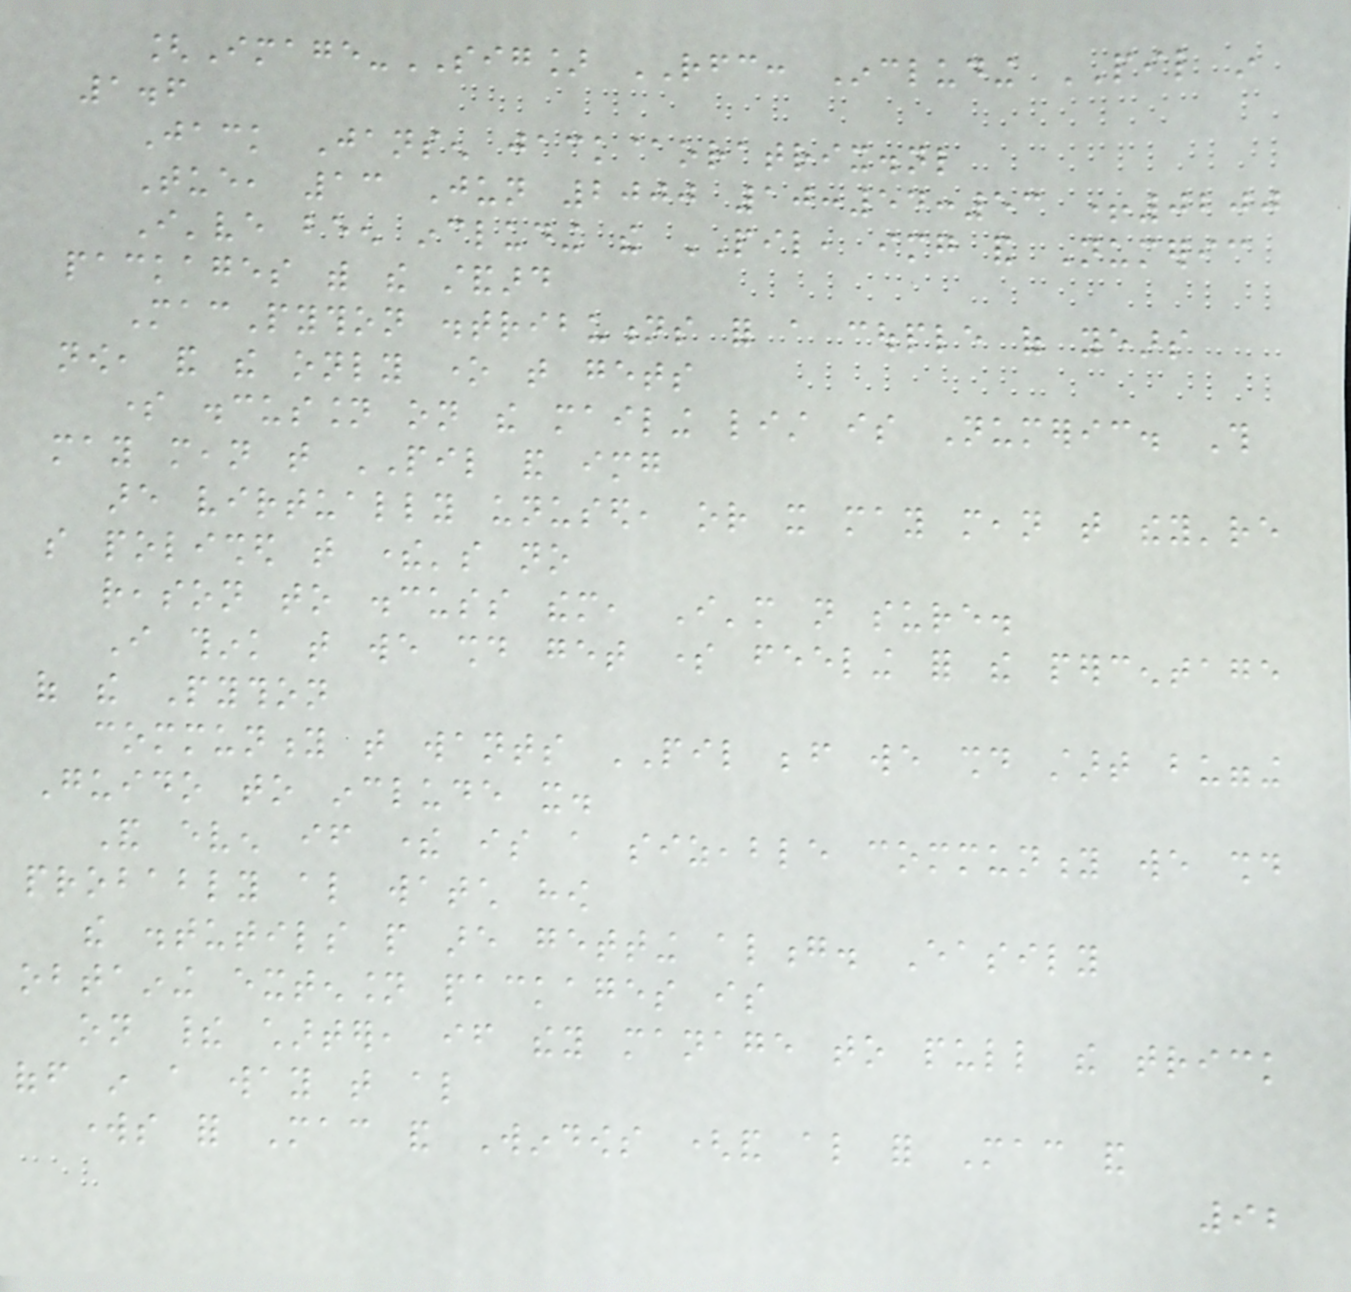[Image-SIG] RFC: Including PIL in
1.6
Jack Jansen jack@oratrix.nl
Tue, 13 Jun 2000 10:54:53 +0200
I've been including the PIL, img and Numeric
packages with the standard
MacPython distributions for a couple of years
now, and the only one that gets
some discussion on the mailing list is Numeric. This
may mean that PIL and img
are virtually unused, or it may mean that they're
so polished that there's no
reason to discuss them, I'm not sure.
I think that we should get some feeling for the percentage
of the Python
community that wants PIL before we should start bugging
Guido to include it.
And even if there is a sizeable community we should
probably also watch how
the distutils people are getting along. Easily
obtaining extension packages is
on their charter, if they manage to pull the trick
off in a way that also
works for Mac and Windows (and also for Mac and
92
